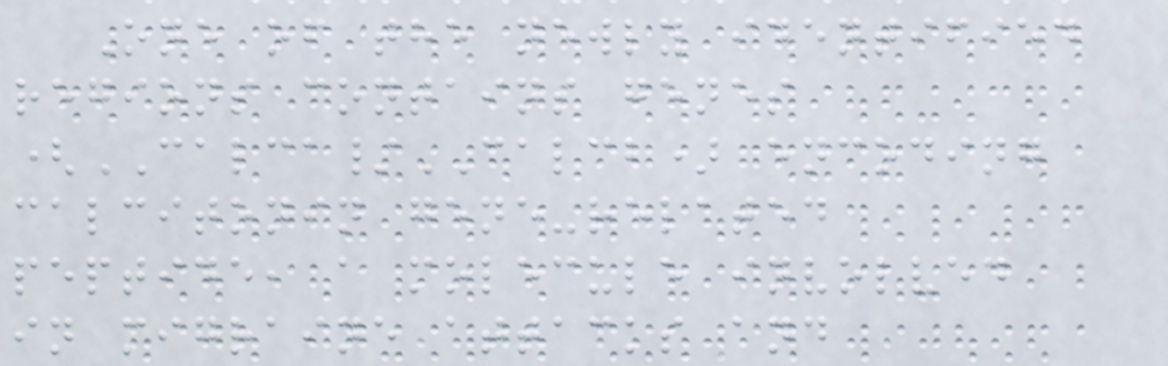One of the newly identified
regions contains genes
(CALCA/CALCB) encoding
calcitonin gene-related
peptide, a molecule involved
in migraine attacks and
